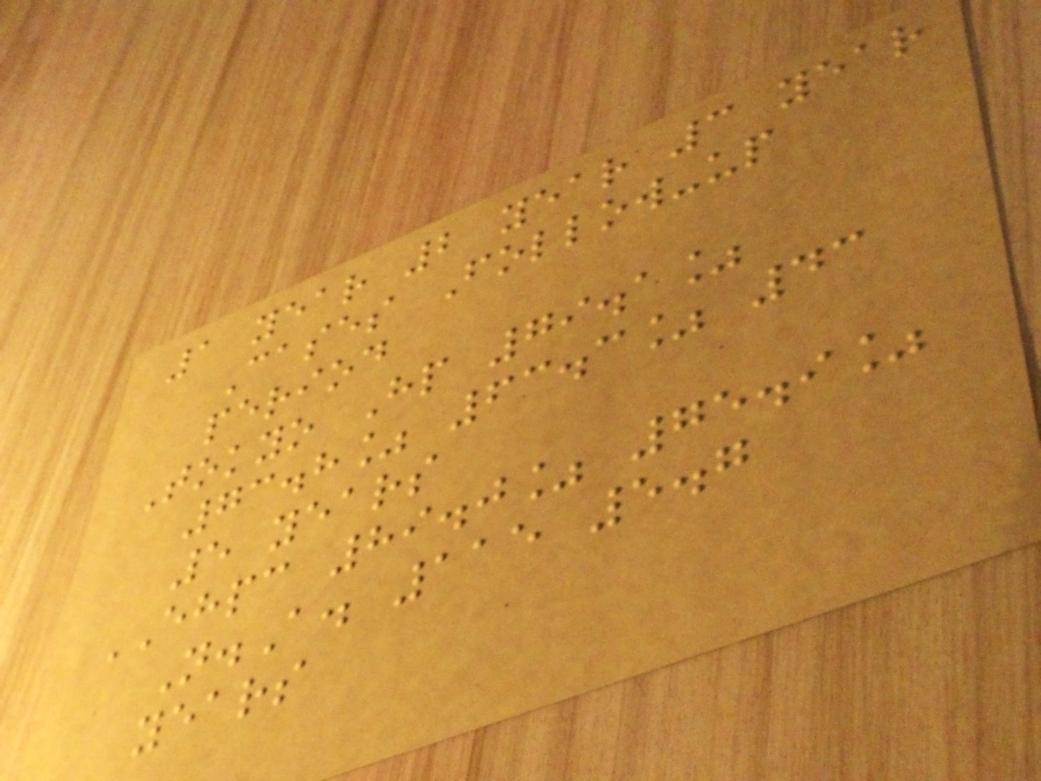1 year 2 year 3 year
Cases Follow-up
period
Tokyo Hp 79.1%
73.8% 63.3% 43
5 years
EHPC 89.0% 75.9%
N.A. 115 5.7
years
